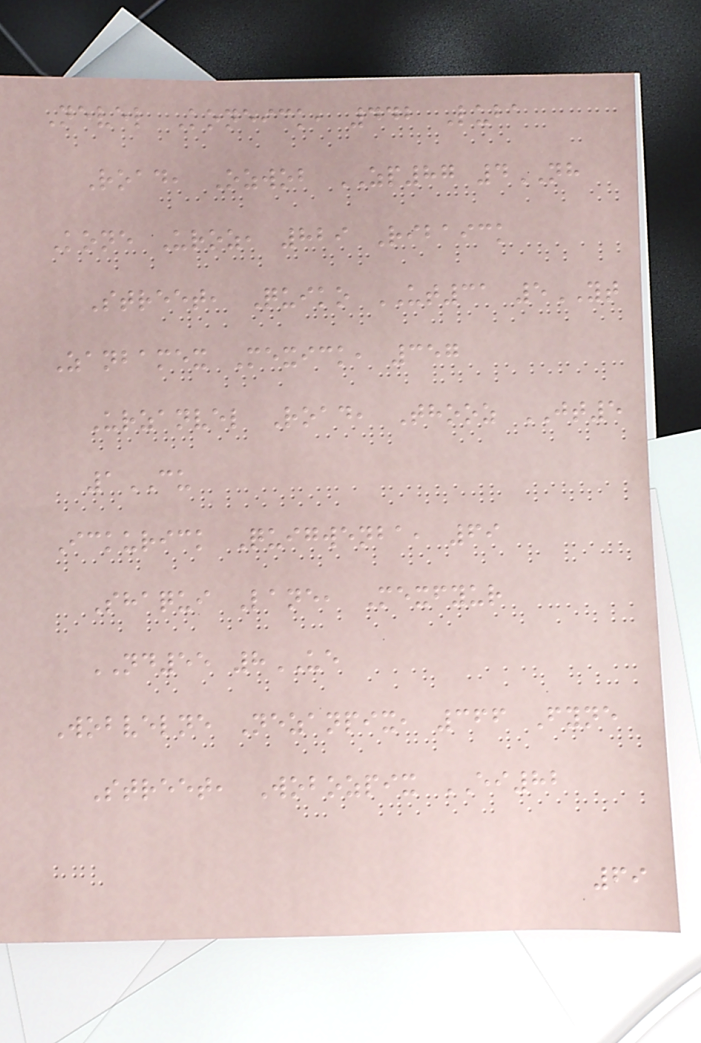Nevel Koneick, 442 Luba
Road, Ozwob ZP87 4NH
Kone Uroz, 829 Ribaick
Street, Quiko UT31 5YT
Zanbamex Mexick, 357
Urzanvel Road, Thooz JT5
1CU
Ickurick Quigwenba, 69
Shaqui Lane, Mexfyur
ND55 8UE
Wobvelne Nezanpix, 366 Fyne
Street, Wobozpix EI82
69
